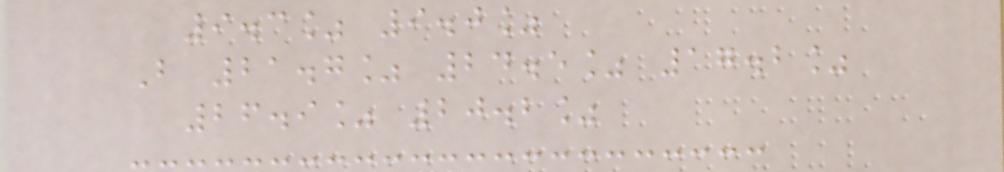9.3% 9.0%
B 21.7% 24.5% 17.2%
26.9% 20.2%
